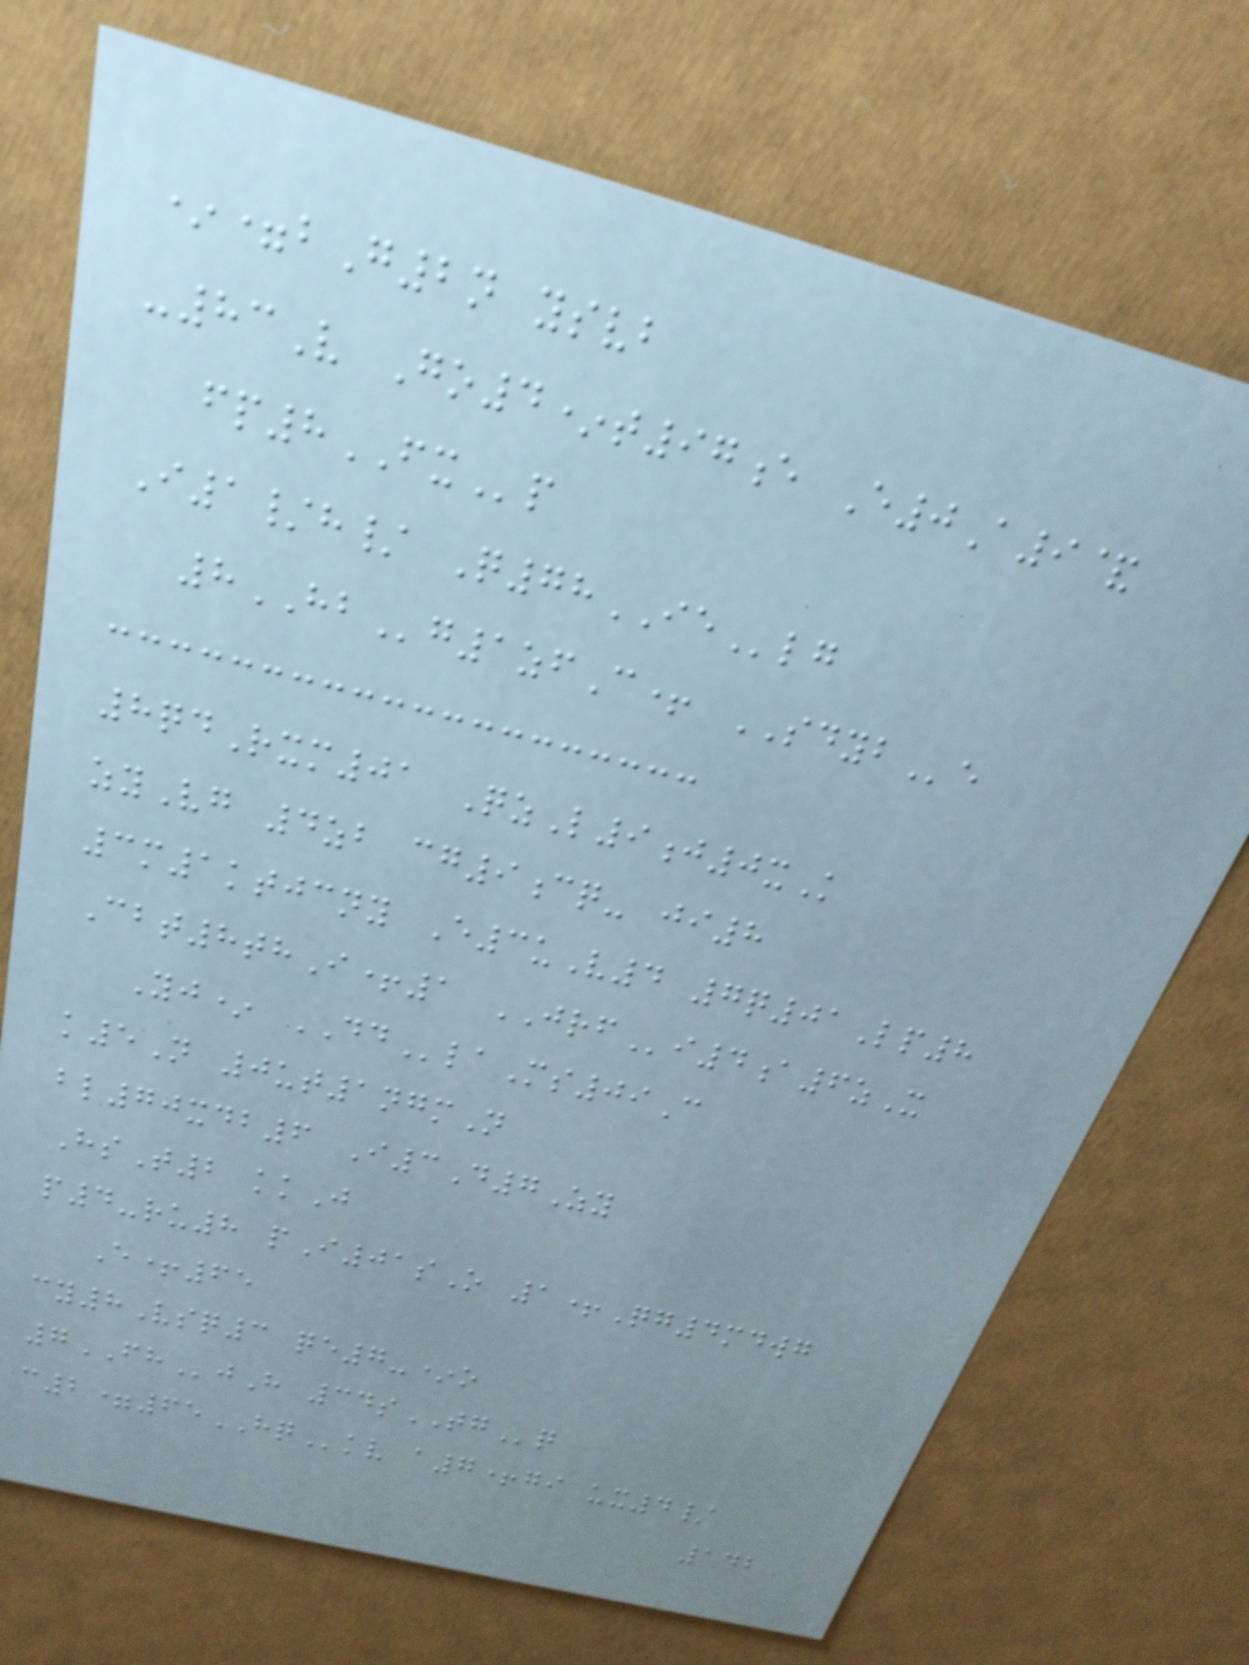*=bG2n ysvb
-83V Go4*t97e E0A9&
fp8FXp
I1/h/ Q78IElg
8HBg1zfC+ SDYBe
8qdRxm01 QzL9j0xK
zyVg 4zb cg9cq- ji8
3m1ktjcny E3uV4 7q01Lp8
Cbt8thI+1 JRFi4a6zX
Yj* DDlaMs09C
k5N 0ut1ngmN
bl70xdb6 I3D7Zy
HsT2 kkJ
p4-ru8 pI01sO 1+Qg4mdwg
E+65
cy8Vsq3 qe7-*o
7FHjH 34sTGq
c2=65HQkv a7+gi ux4/
142
